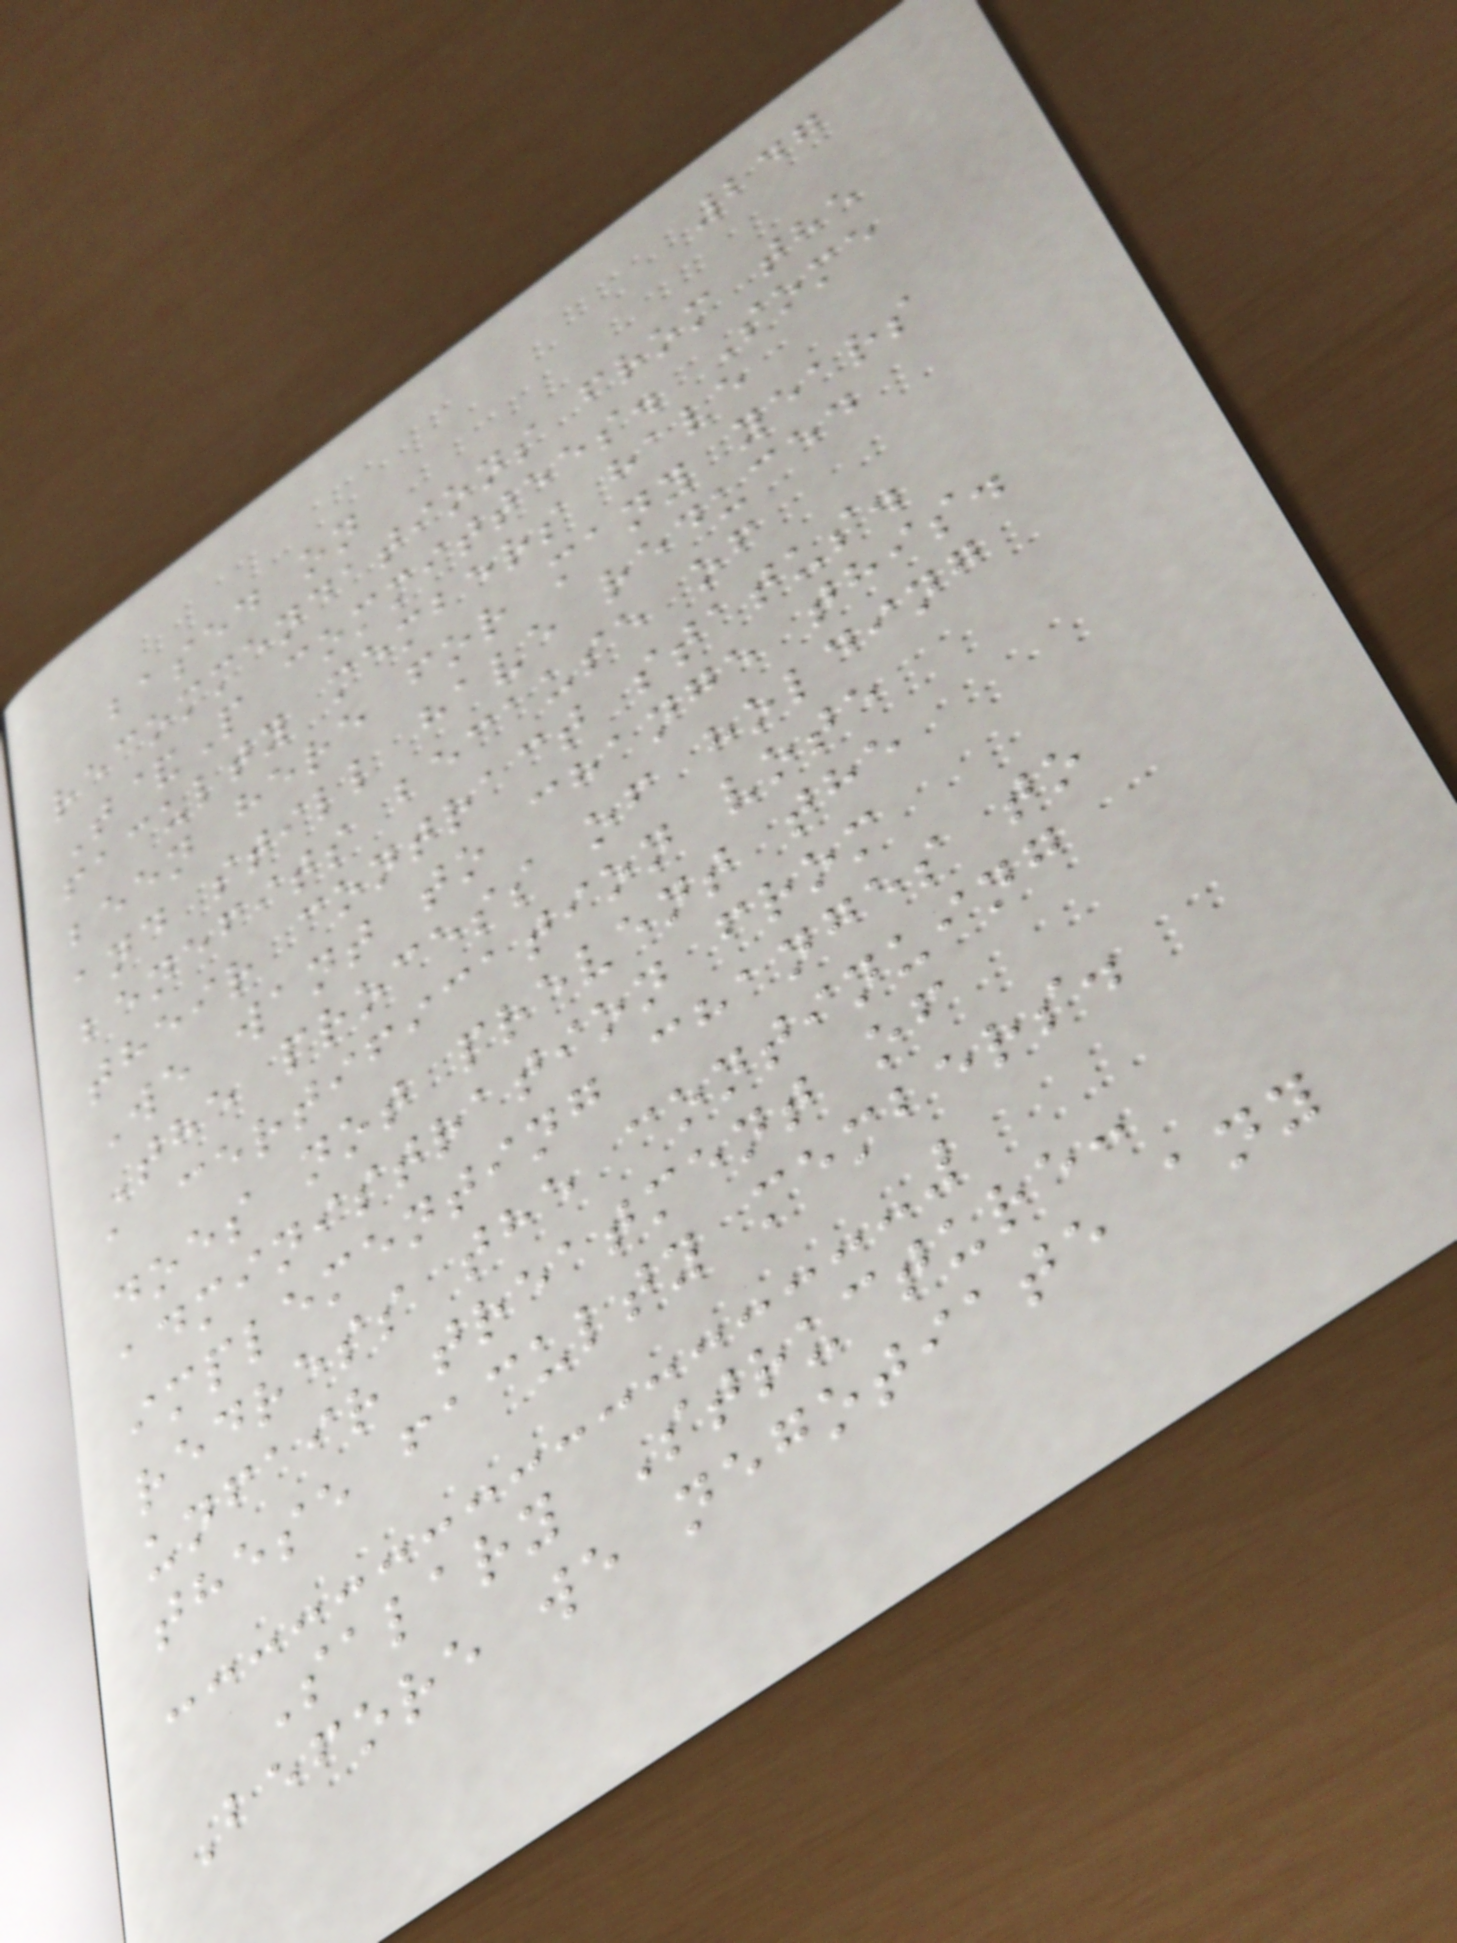247
based on
recommendations from the
T&P committees. Some
faculty members have
been here for many years
and still have reduced
benefits because of
their contract status.
We want to change this.
The process of holding
a certification vote
does not prevent the
administration from
implementing changes to
redress the continuing
unfair treatment of
these faculty members.
Salary Structure:
Before we negotiate any
